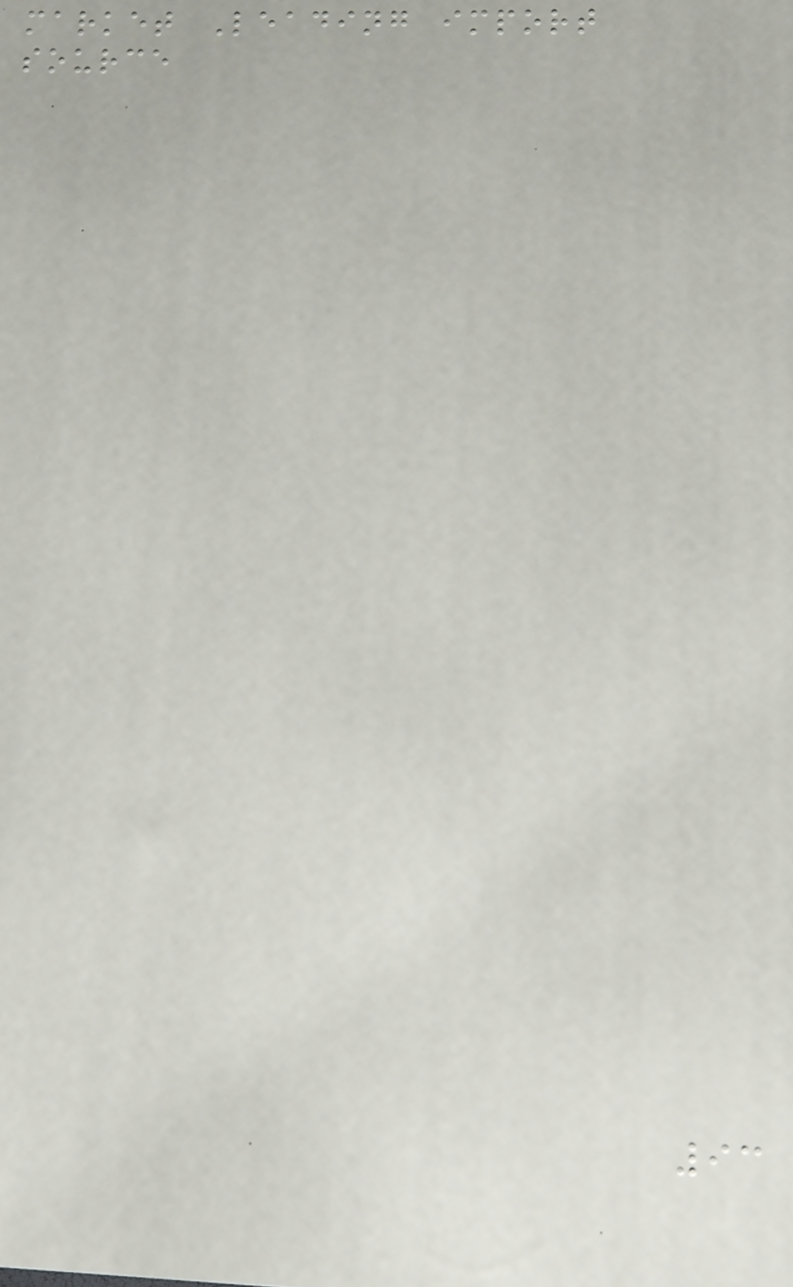market Leading import
source
93
